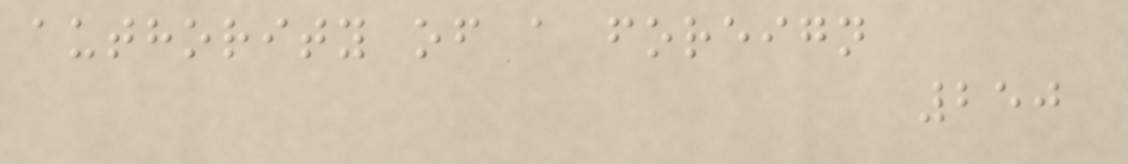authority of a foreign
250
